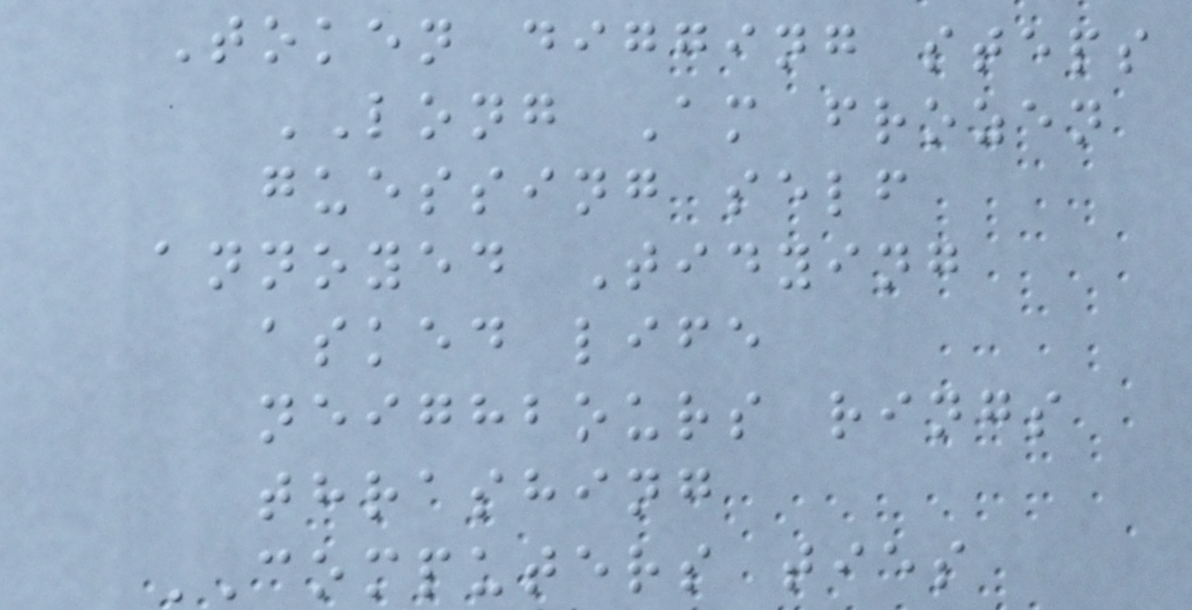Token digging steps
LONG Am frozen
guessing self
annoyed Tidying
asked life
neighbours rings
thrashing
COMPUTERS ties
